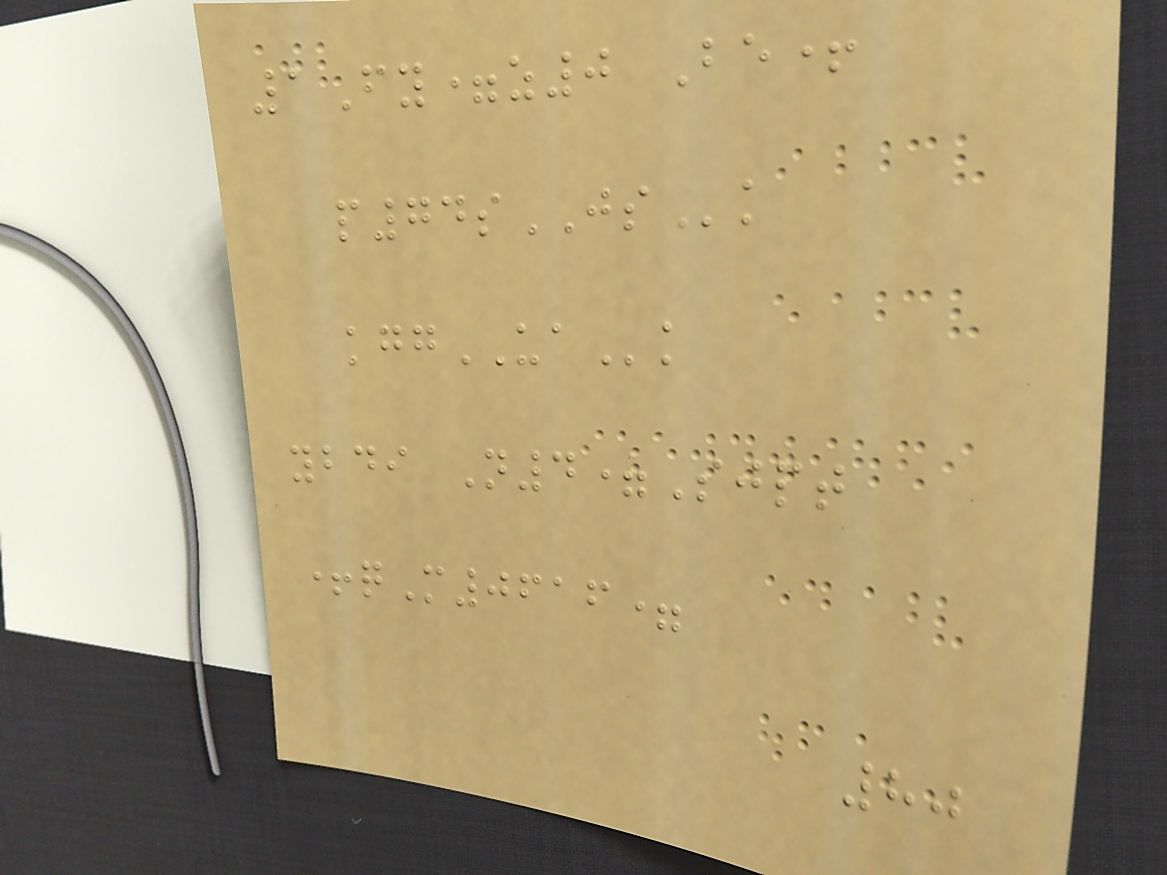1Fy=z0 Be+
p74sJSk
kggUAk
ybdi N4=Sjpt
+qM0616=
80
